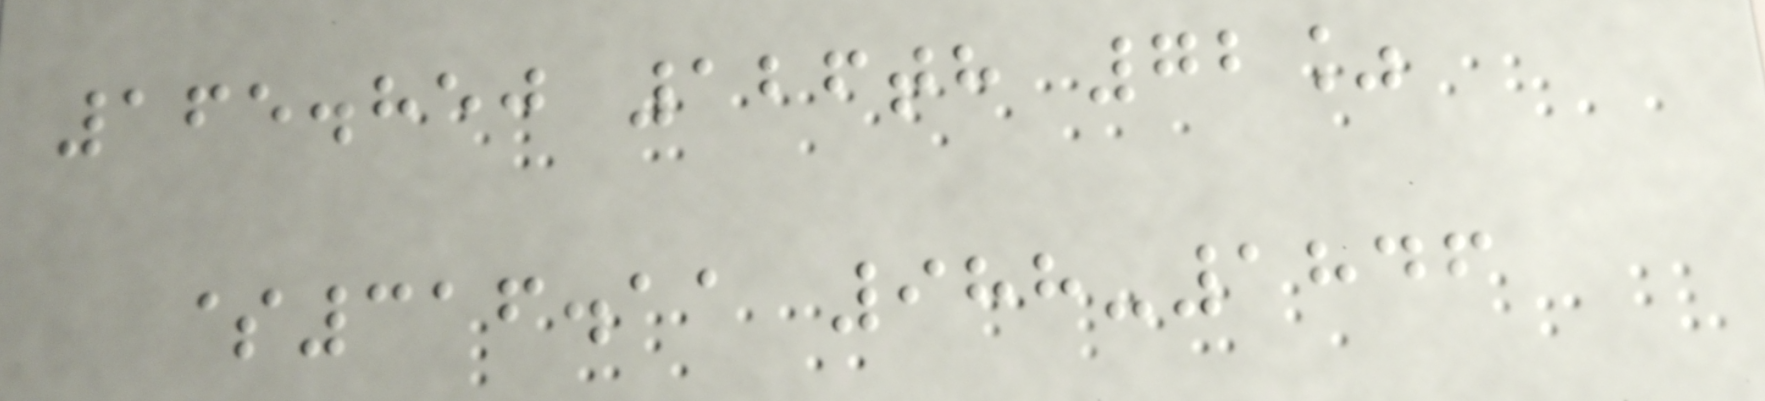165.850 126th 72%
$316.11 988-1846
